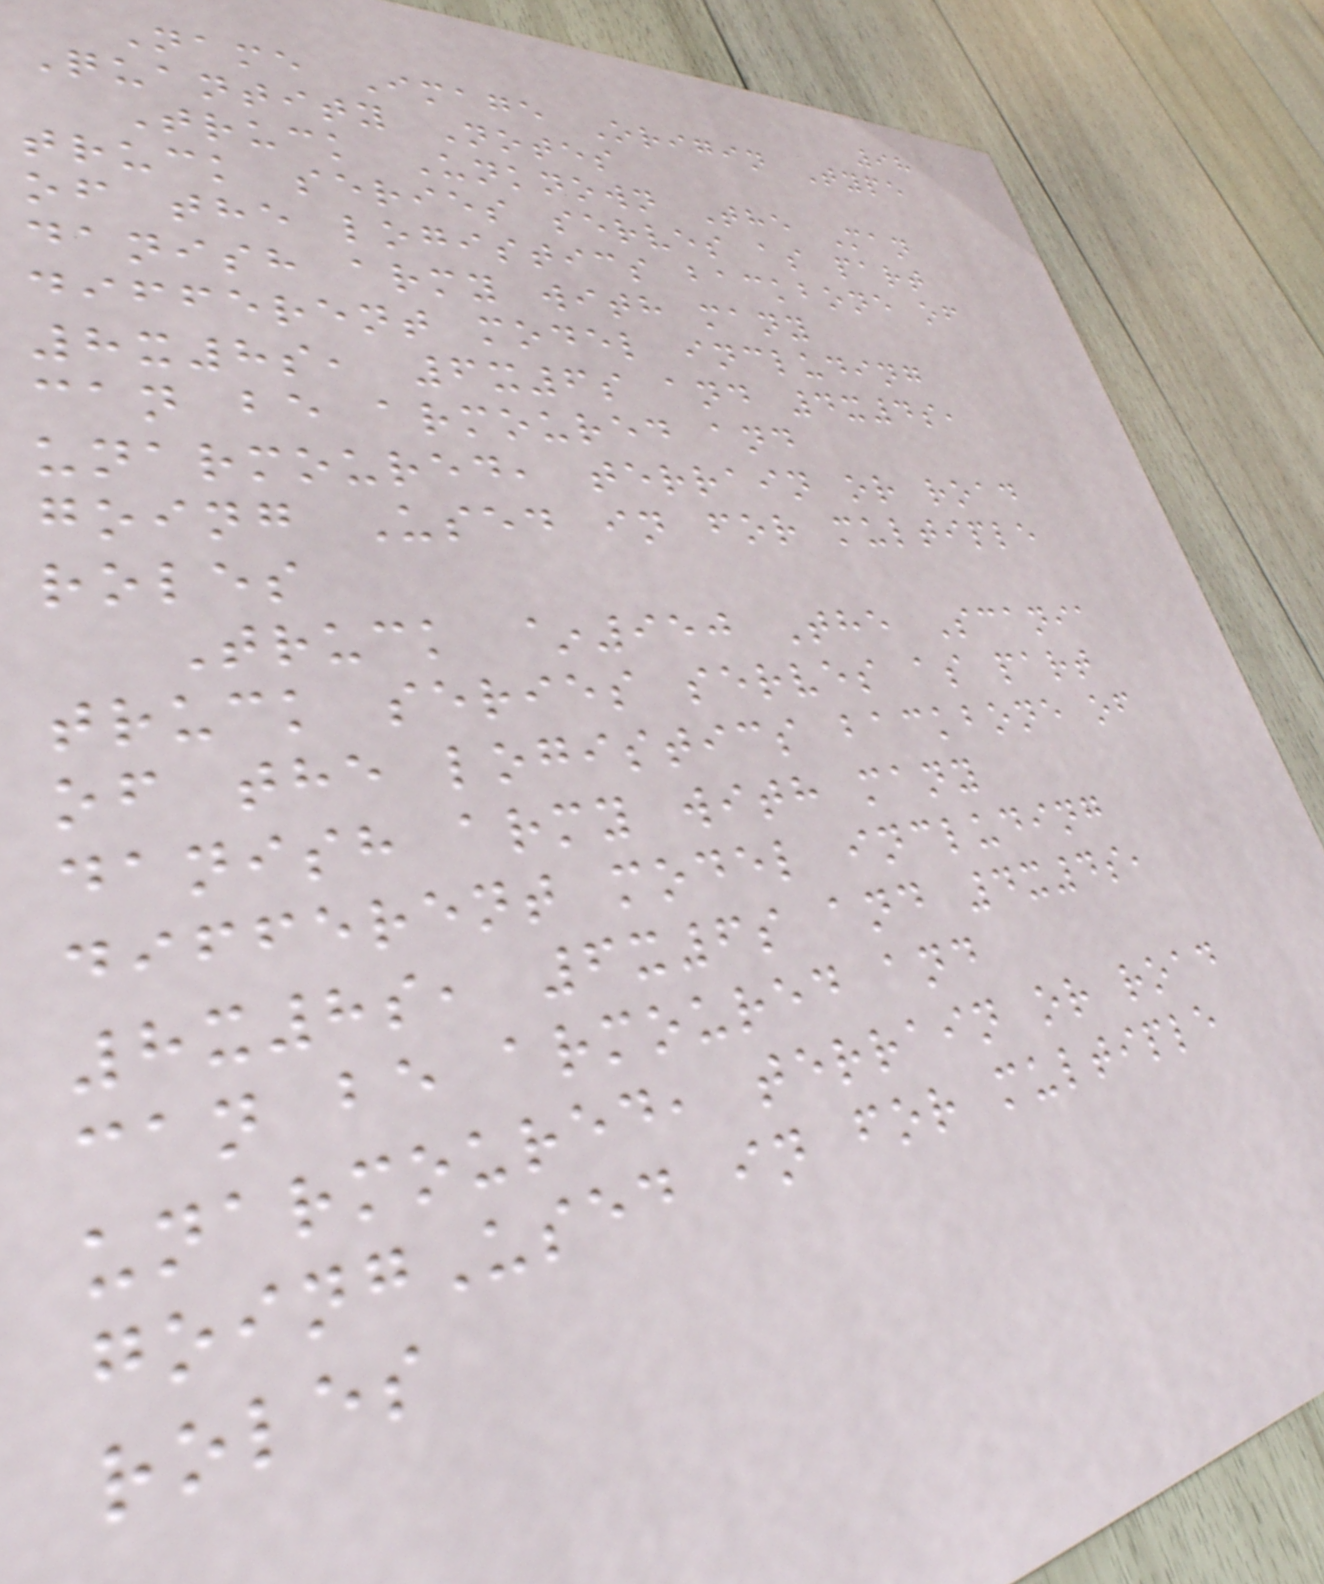98
Name Image Origin Type
Quantity Notes
Truck Unknown The Man
truck series serves as part
of the logistics backbone of
danish army with many
different model including
8x8s, 6x6s and 4x4s,
can be armoured and
unarmoured, terrain or road
going Used in for multiple
roles
Truck ~950 The Scania
truck series serves as part
of the logistics backbone of
danish army with many
different model including
8x8s, 6x6s and 4x4s,
can be armoured and
unarmoured, terrain or road
goingUsed in for multiple
roles
